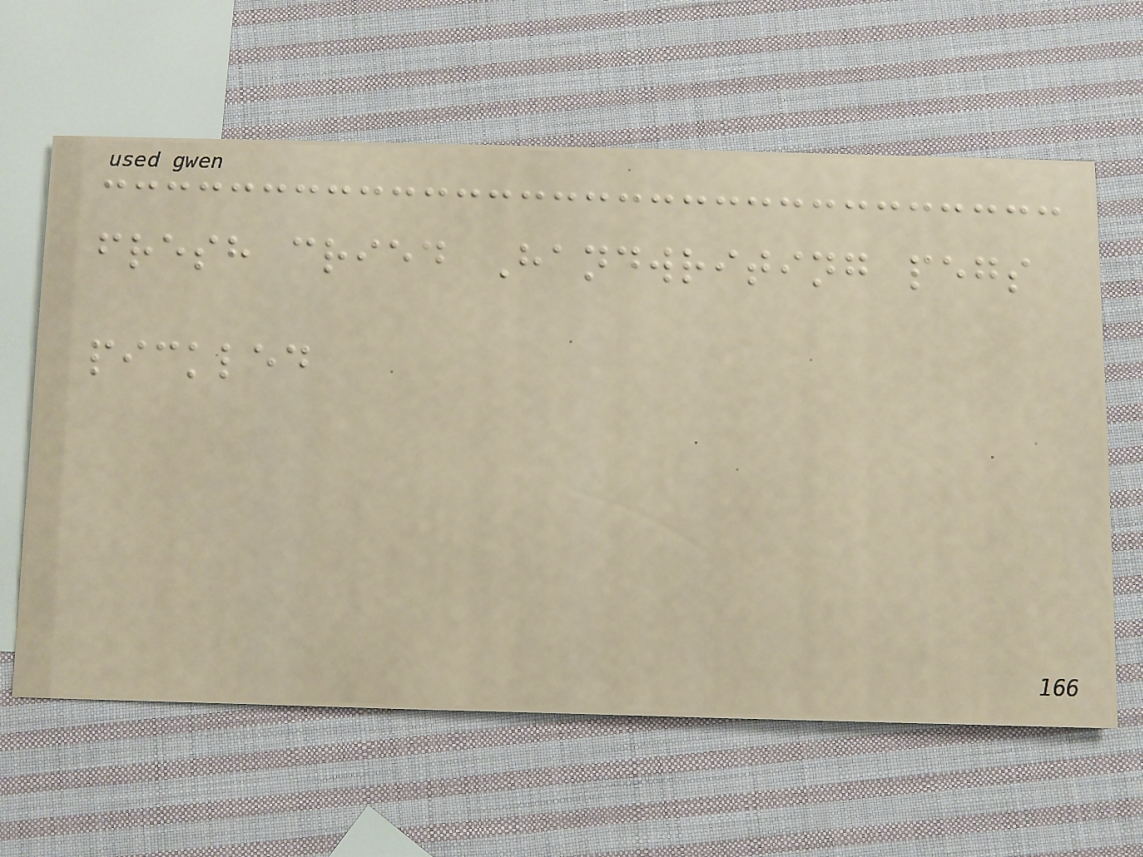fresh cried Handwriting pegs
pickled
